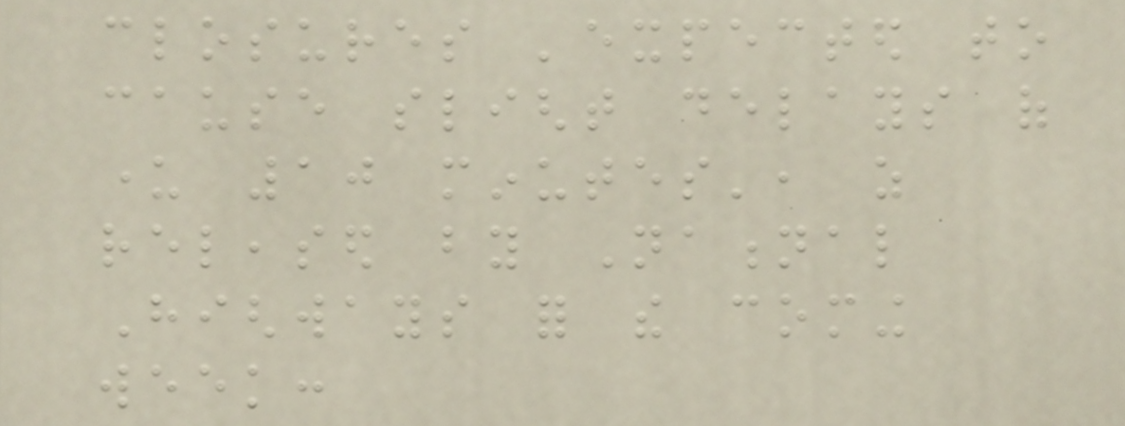closures 'expected to
cause slight delays of
under 10 minutes', as
released by National
Highways for the coming
week:
